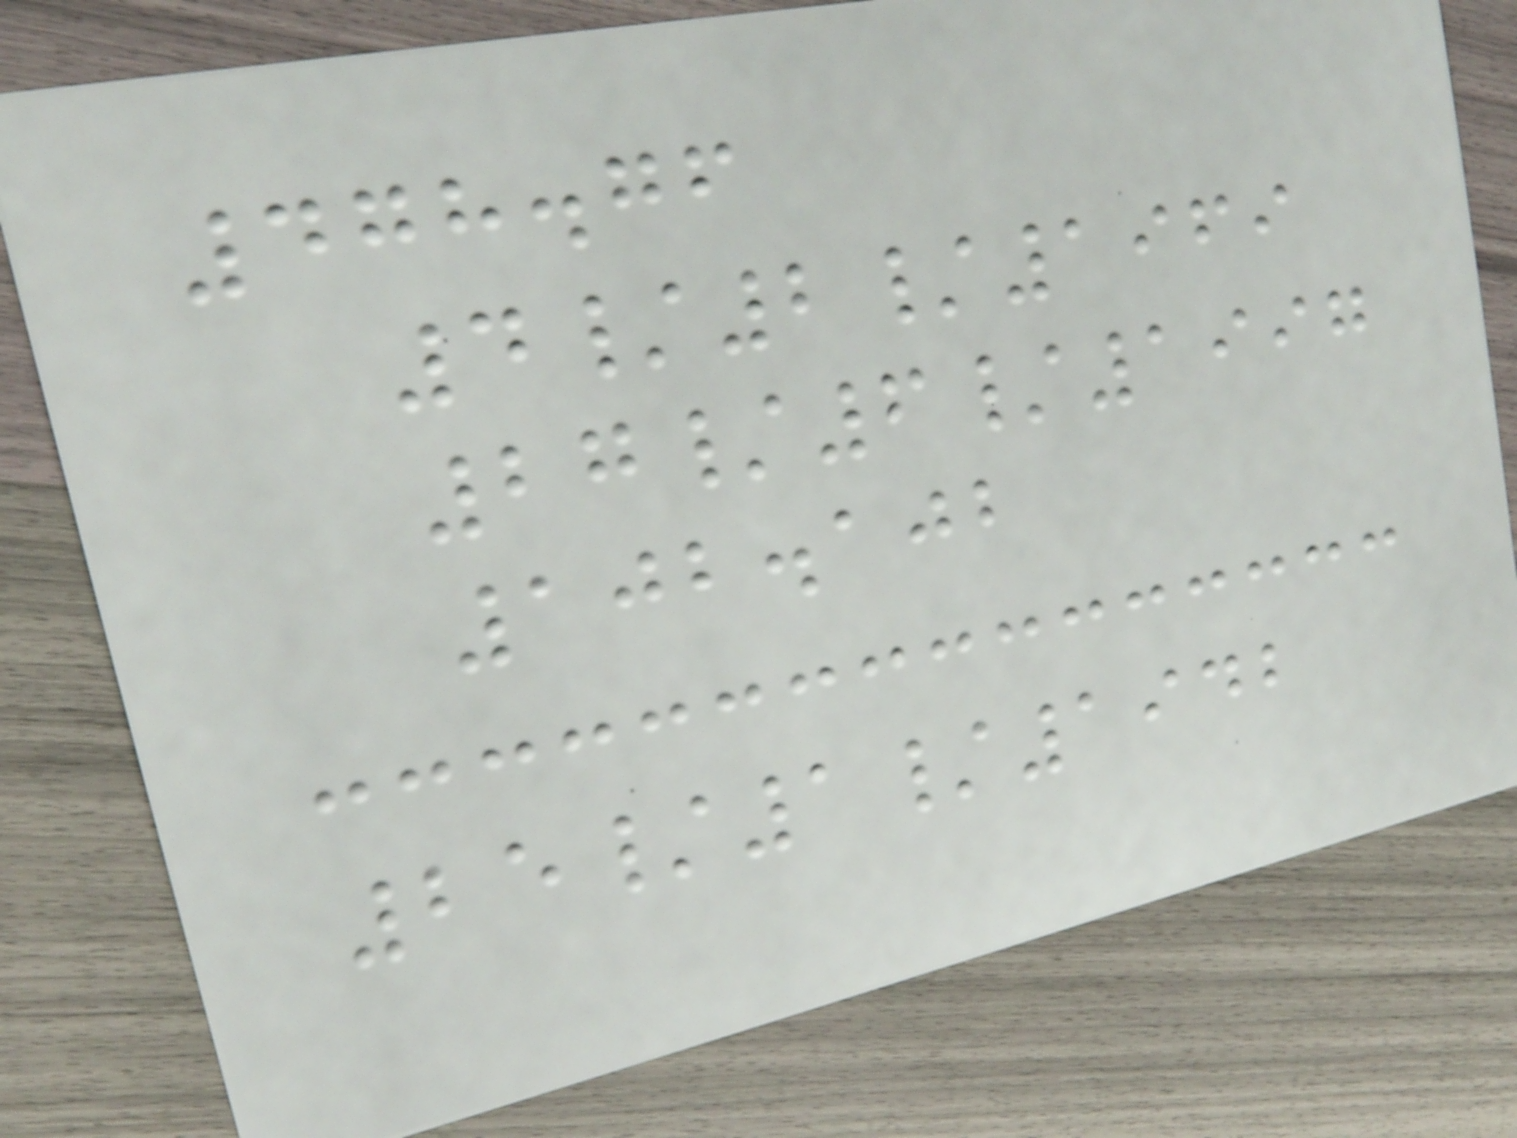478.76
4/2/1969
27/6/1997
102.102
25/1/1942
